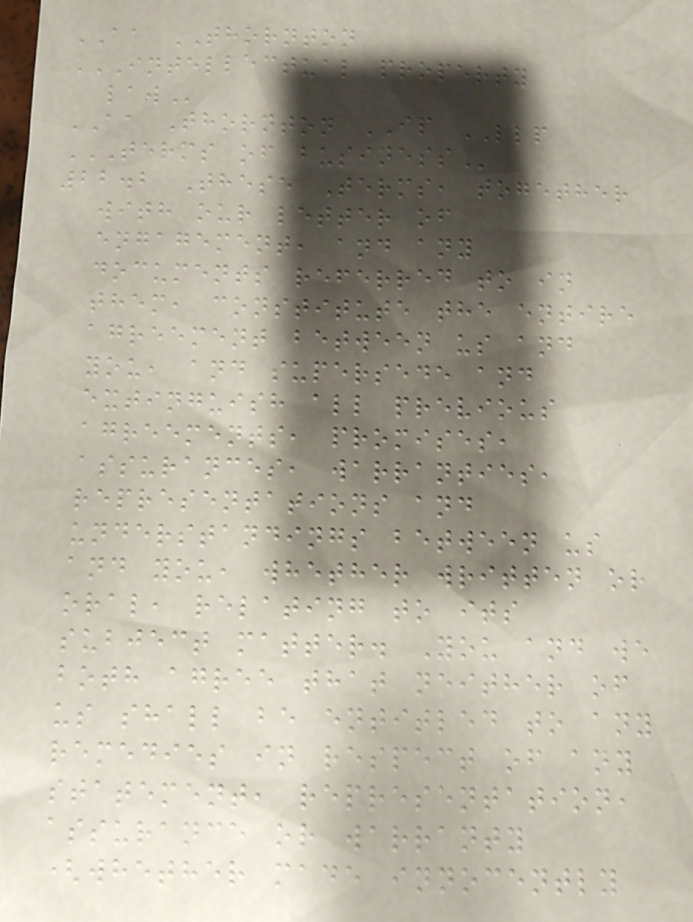AA THORNTON
INTELLECTUAL PROPERTY
LAW
AA Thornton IP LLP
TERMS OF BUSINESS
22.2 These Terms, together
with our letter of
engagement, and any
documents referred to in
them, constitute the entire
agreement between us and
you, and supersede and
extinguish all previous
agreements, promises,
assurances, warranties,
representations and
understandings between us
and you, whether written or
oral, relating to its
subject matter. You and we
both agree that neither of
us shall be entitled to any
remedies in respect of any
statement, representation,
assurance or warranty
(whether made innocently
